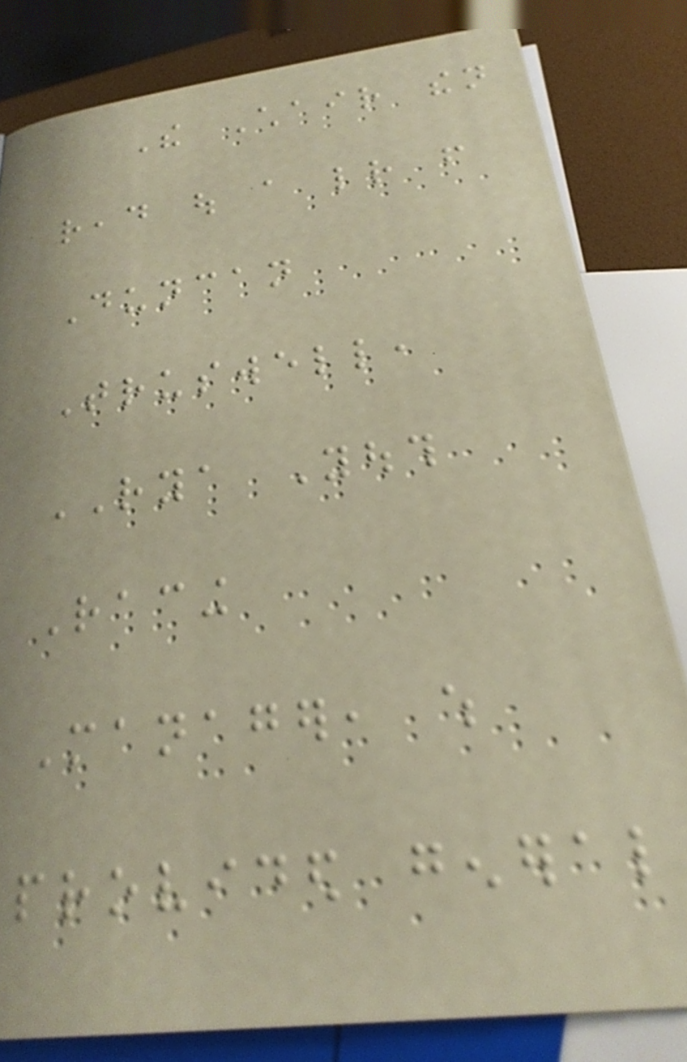The Chair then
read out a letter from
Duncan
Truswell,
RYA Youth
Racing
Manager, which
provided general
